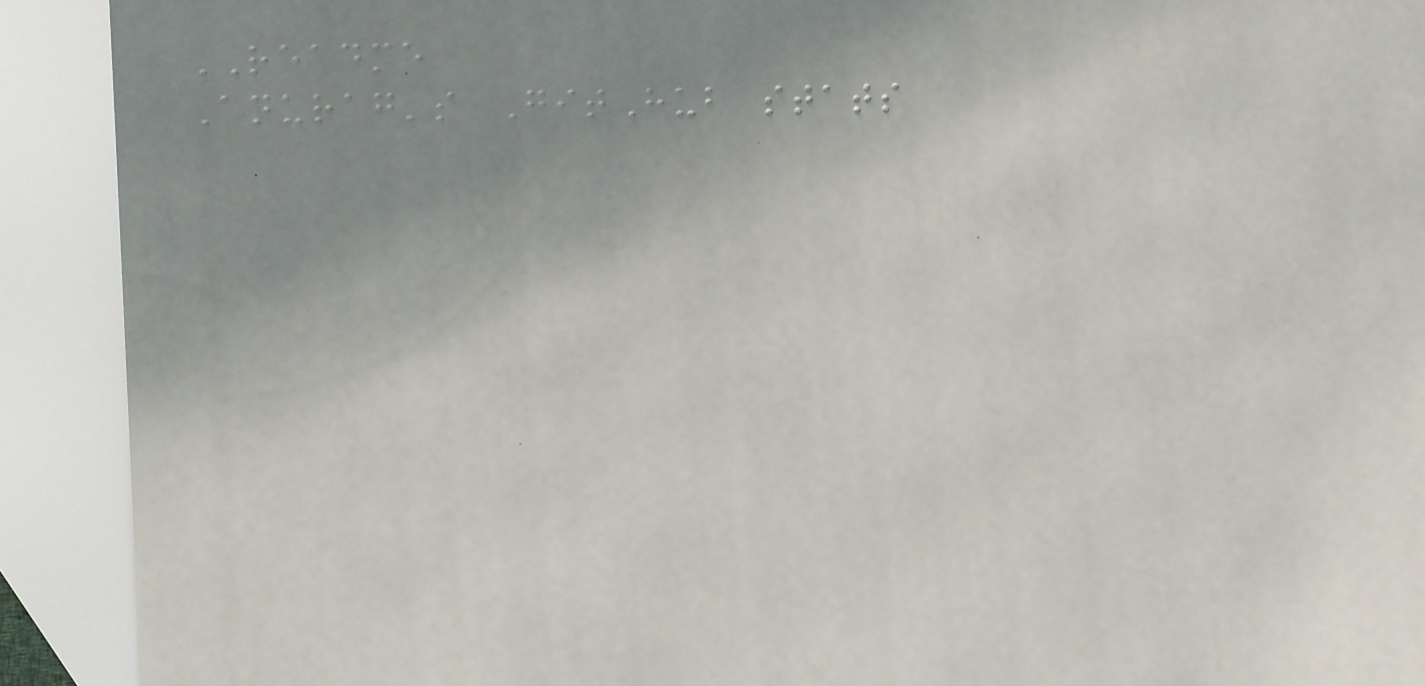README
Anurag's GitHub stats
